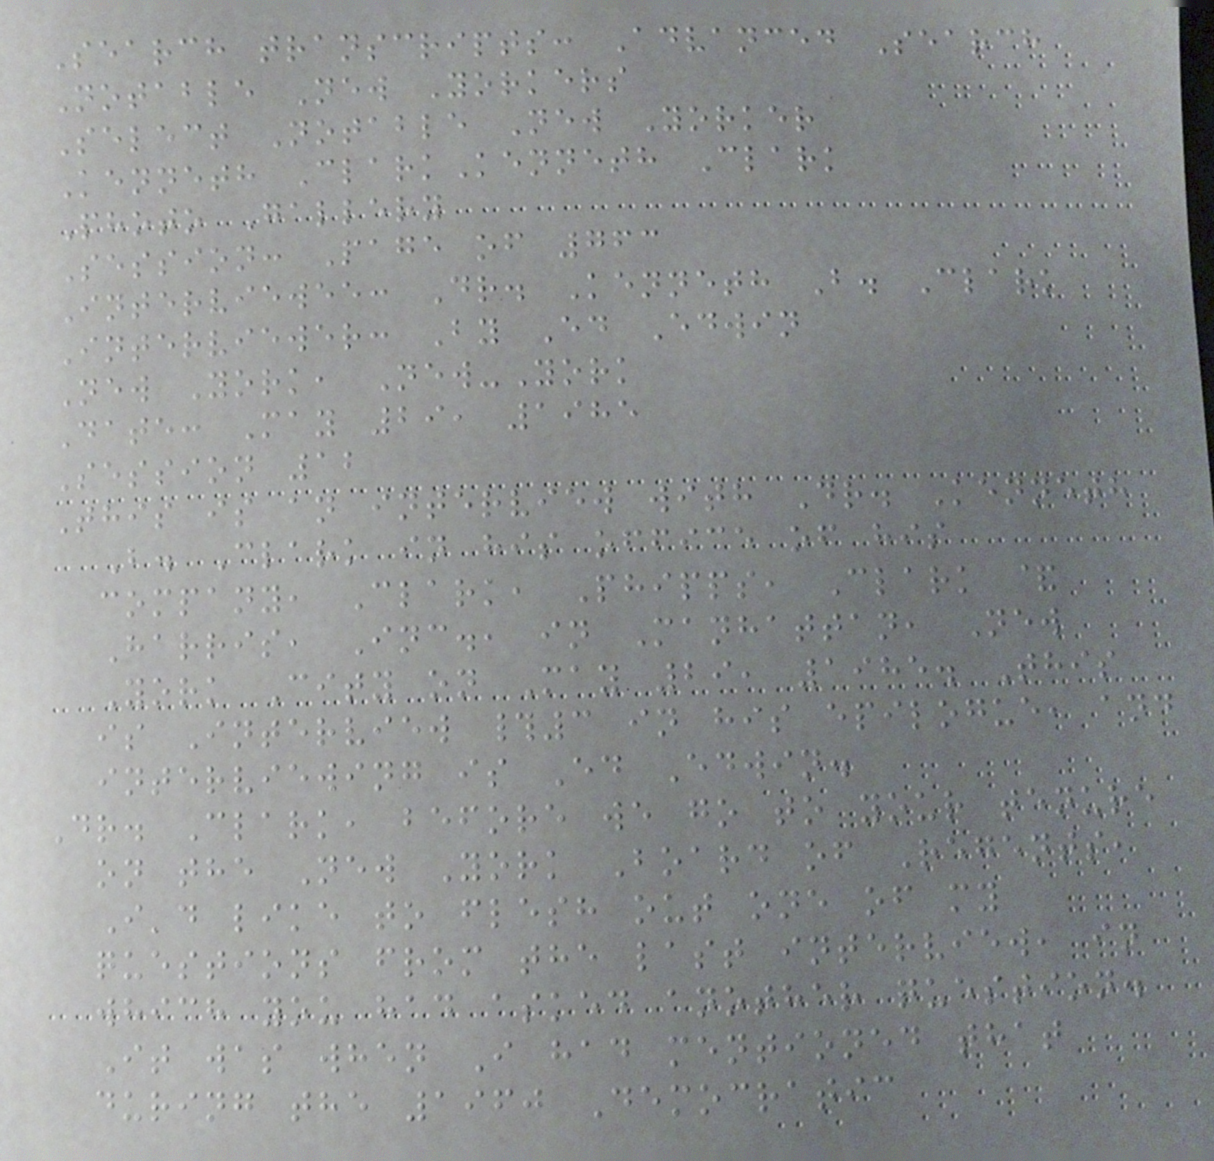Search transcripts: Advanced Search
Notable New Yorkers
Select Notable New Yorker
Kenneth ClarkKenneth Clark
Photo Gallery
Session: Page of 763
Interviewee: Dr. Kenneth B. Clark
Interviewer: By Ed Edwin
New York, New-York
Date: May 29, 1985
Session 12
This is an interview with Dr. Kenneth
B. Clark in his office of his
company, Clark, Phipps, Clark &
Harris, Inc., in Manhattan, New
York City on May 29, 1985. This
is Interview #3 in his epilogue, and
interviewing is Ed Edwin.
Dr. Clark, before we go to your tenure
on the New York Board of Regents,
I'd like to flesh out one of my
questions from the last interview, in
which you had asked another question.
It was when I had mentioned that
during the 1960 Democratic
